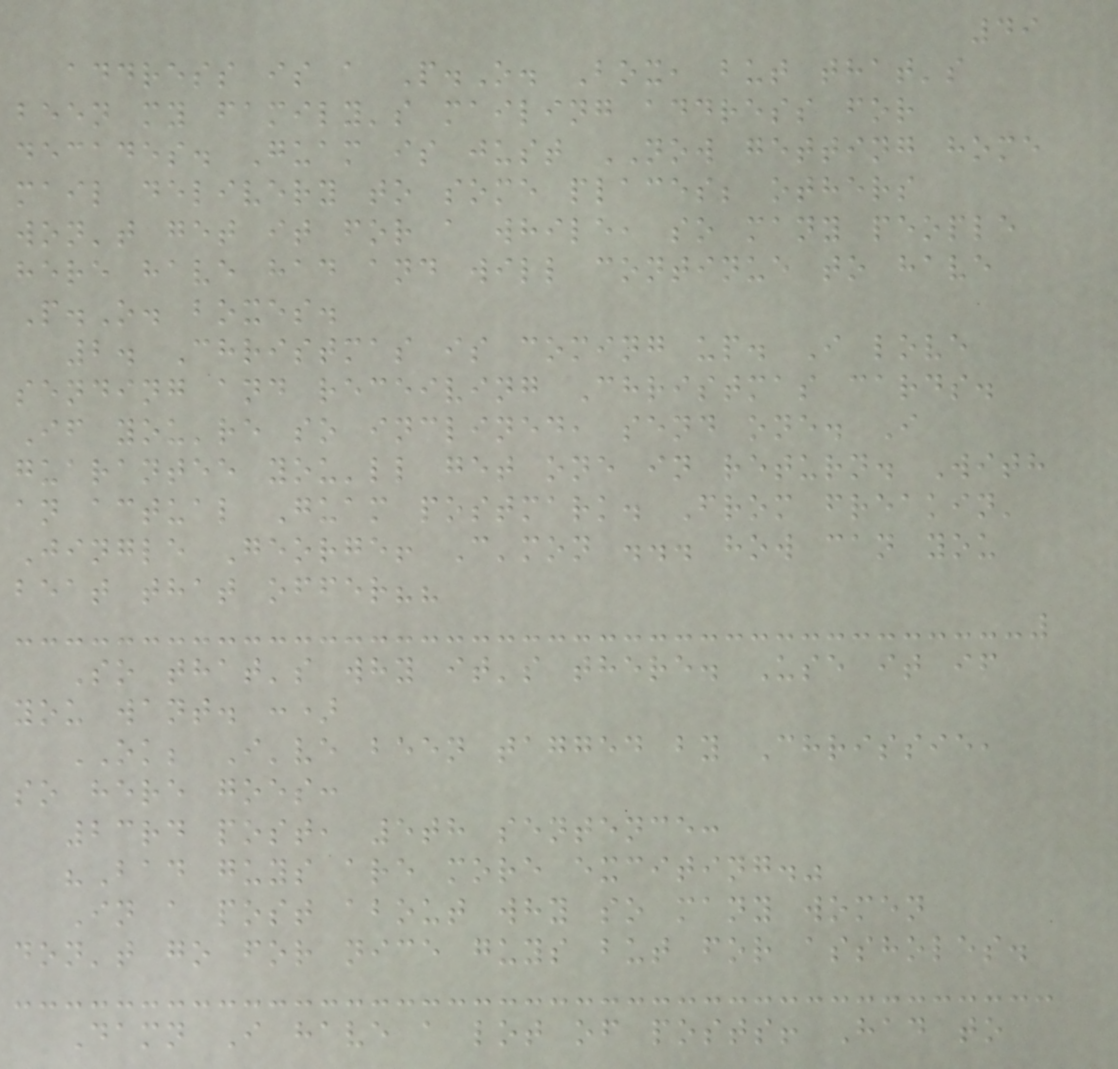49
address is a P.O. Box, but that's
been my family's mailing address for
decades. Guam is just NOW getting home
mail delivery to some places; others
won't get it for a while, so many people
here have had and will continue to have
P.O. boxes.
2. Christmas is coming up. I love
sending and receiving Christmas cards.
If you're so inclined, send one. I
guarantee you'll get one in return. With
an actual Guam postmark. From freakin'
Jingle George! C'mon ... how can you
beat that offer??
So that's why it's there. Use it if
you want. :)
OK; I've been tagged by Chrissie,
so here goes:
23rd post, 5th sentence:
"Bad guys are more exciting."
In a post about why so many women
don't go for nice guys but for assholes.
Damn I have a lot of posts! Had to
